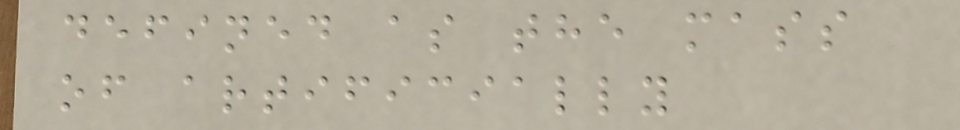defined as the mass
of artificially
